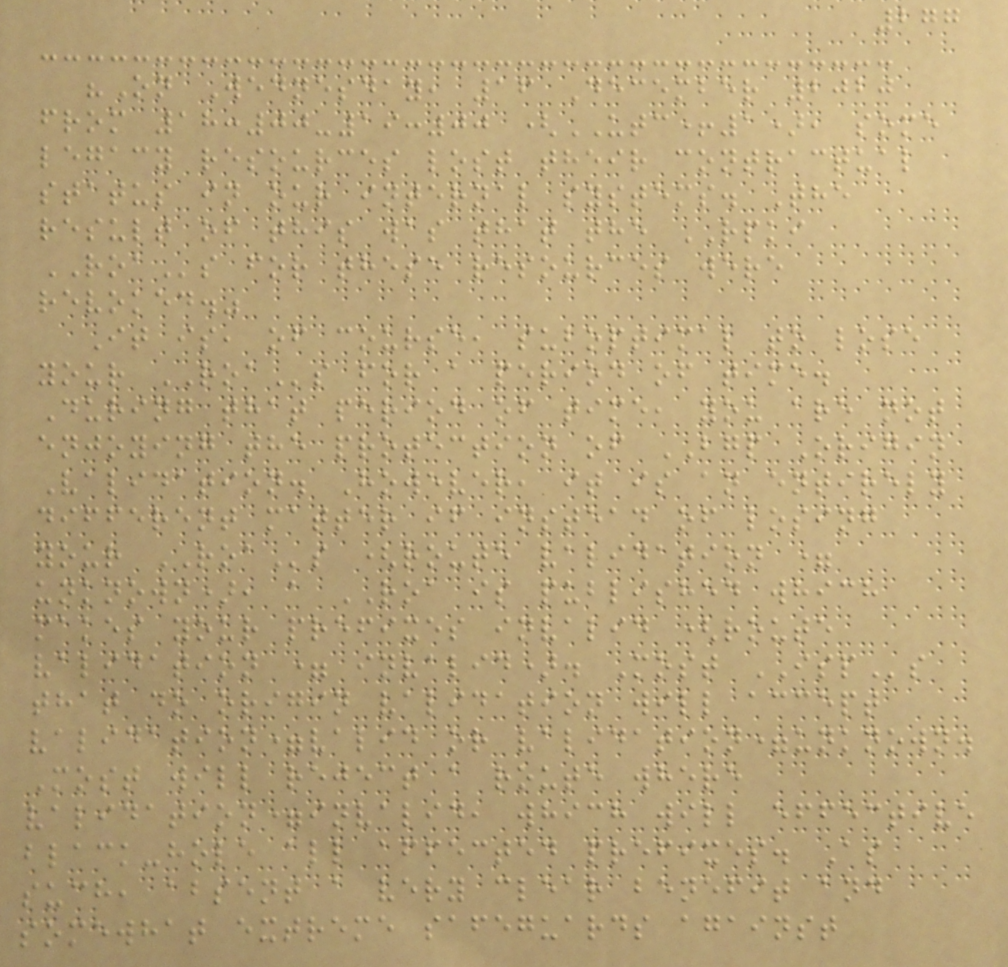277
"On Wednesday, 16 December 2020
from 18:00-19:00 (UTC+1), some
legacy resources lost their contractual
status in our internal systems. The
result of this was that the RPKI
ROAs for these resources were
revoked."
It is, of course, suboptimal to lose
your ROAs for a period of time.
During that period of time, you are not
enjoying the protection of BGP Origin
Validation. However, it is an entirely
different matter if instead of losing
your ROAs (route validation =
unknown), a ROA is published which
makes your prefixes invalid (route
validation = invalid). Most ISPs
that do origin validation will accept
validation=valid or validation=unknown.
Most will reject a route where
validation=invalid, which will effective
black-hole all affected prefixes. As
such, absent a very clear benefit and
somewhat extreme safeguards against
